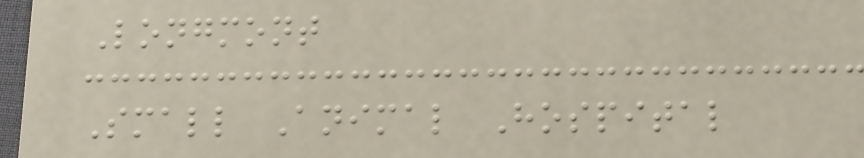Longmont
Small Animal Hospital
